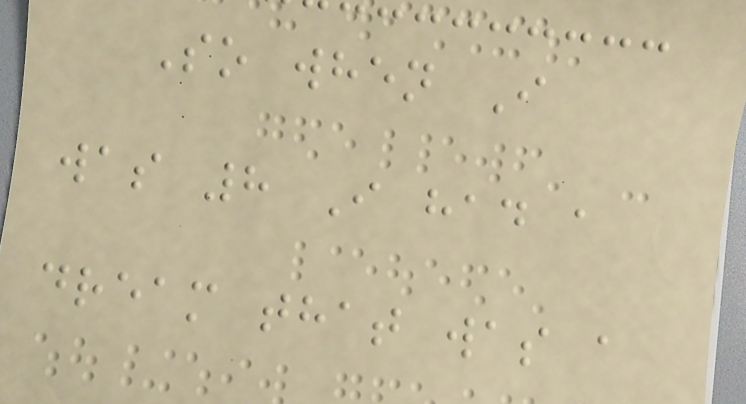So when I
was 8 I had a
dream that was a
